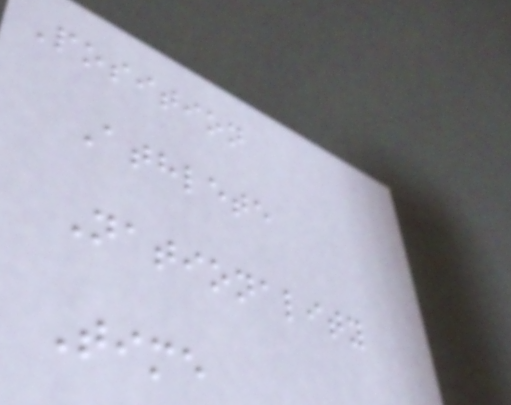Position
Athlete
Nationality
Time
